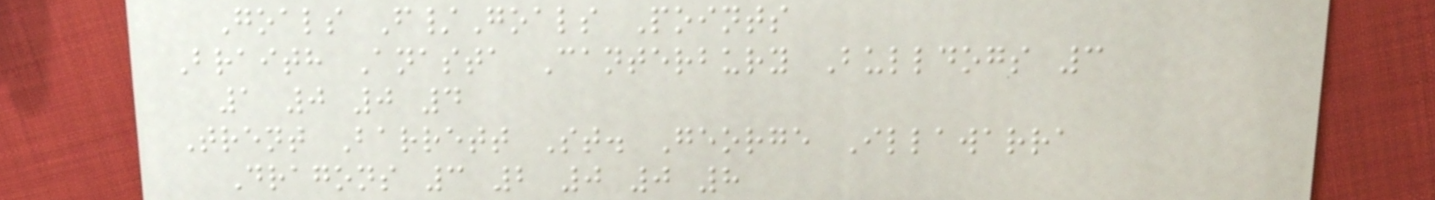Goals F/Goals Points
Braith Anasta Canterbury Bulldogs 3
1 0 0 4
Trent Barrett St. George Illawarra
Dragons 3 2 0 0 8
